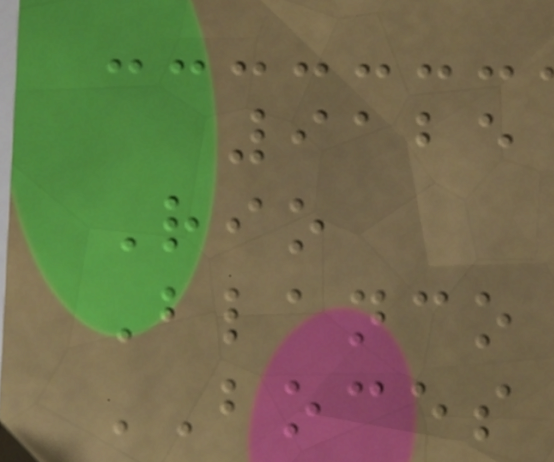9125
Rio
Blanco
BOCES
